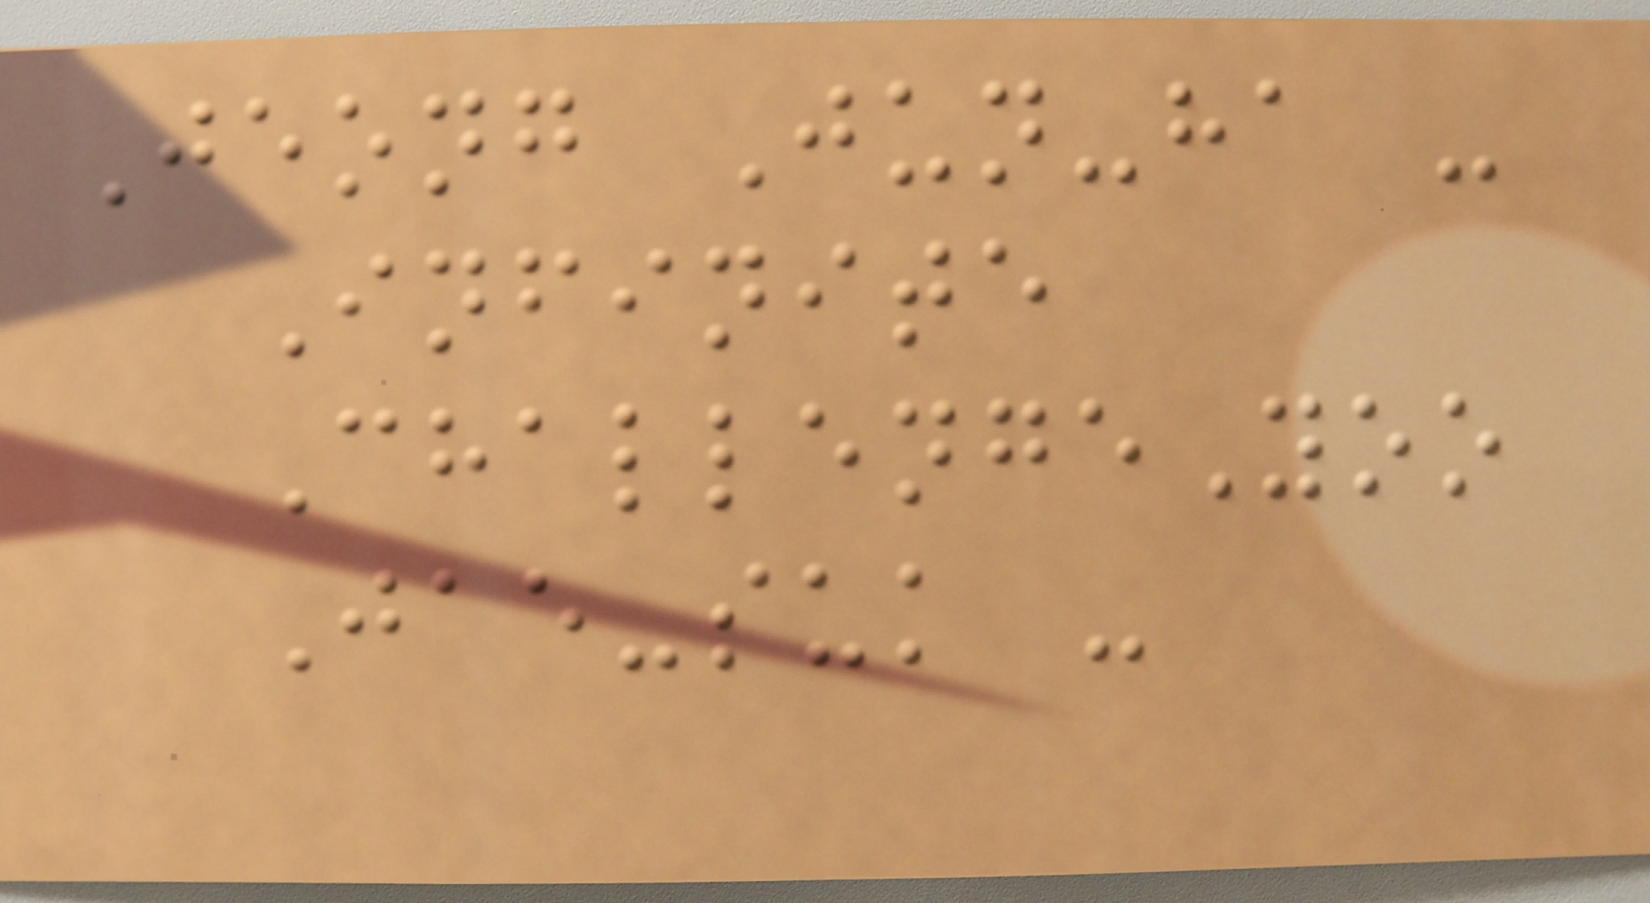Jeong Jun-ha -
Infinite
ChallengeYoo
Jae-suk -
